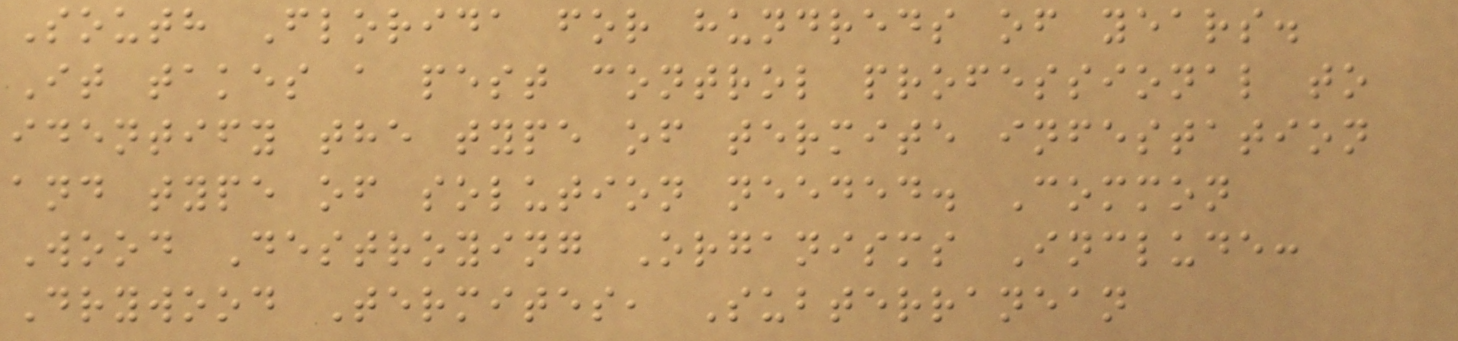South Florida for hundreds of years.
It takes a pest control professional to
identify the type of termite infestation
and type of solution needed. Common
Wood Destroying Organisms Include:
Drywood Termites, Subterranean
